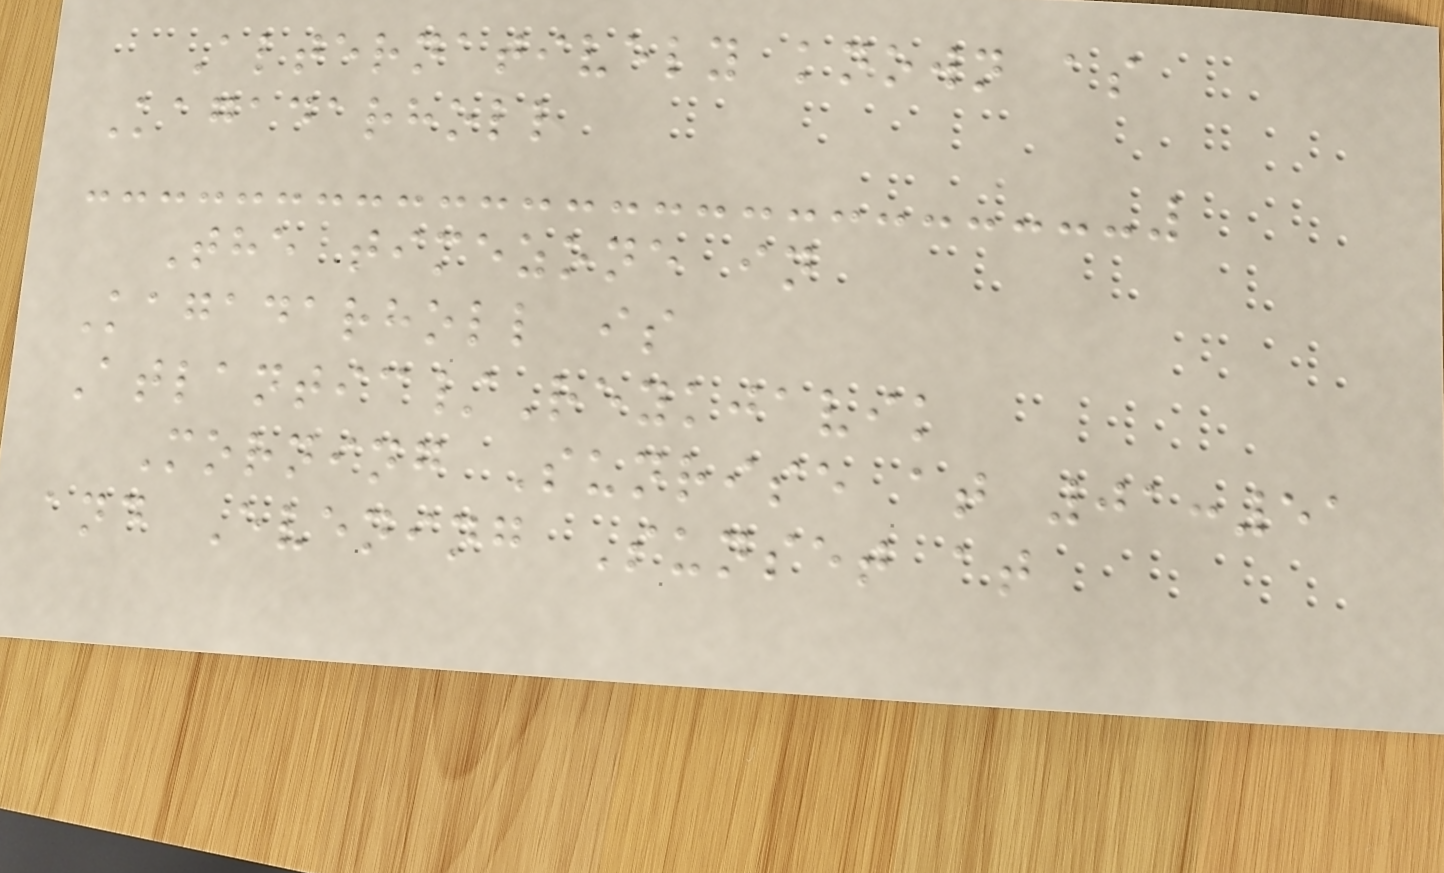Alternatively known as
Kagadarholl
The timezone in
Kagadarholl is
Atlantic/Reykjavik
Morning Sunrise at 01:51
and Evening Sunset at
